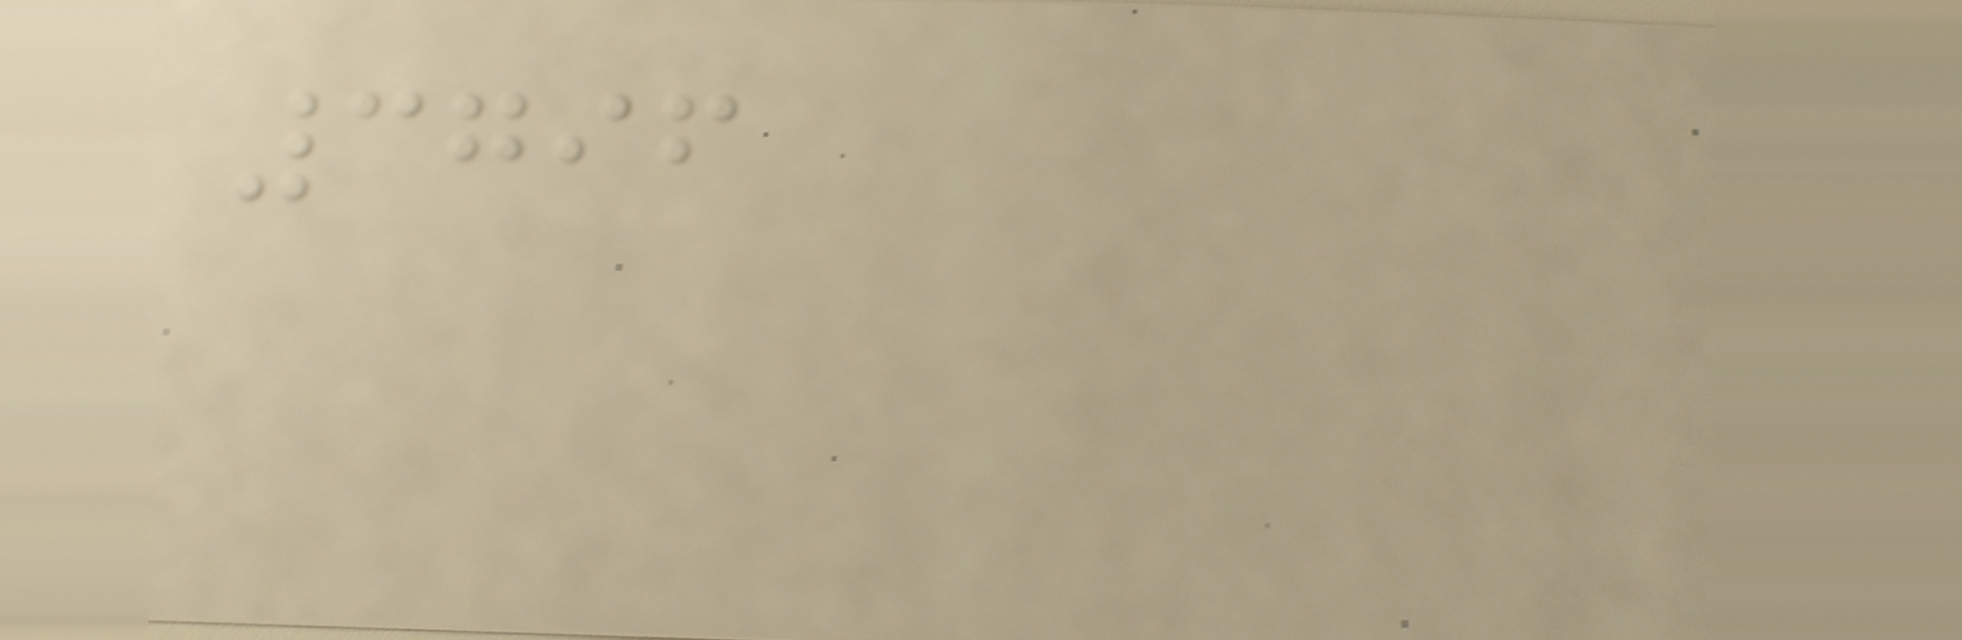3796
